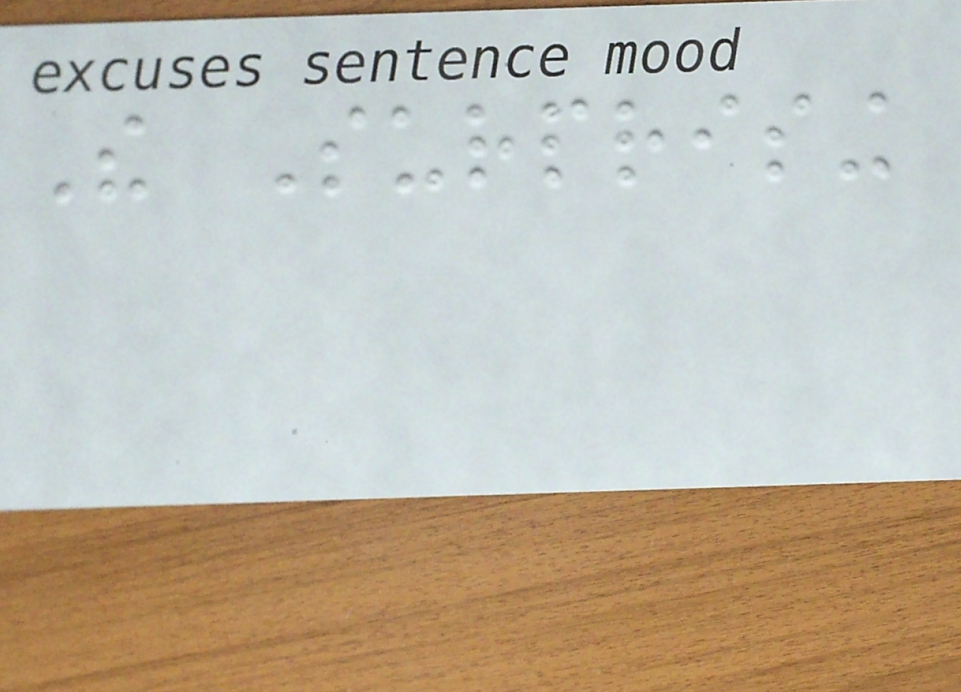The Surprising
